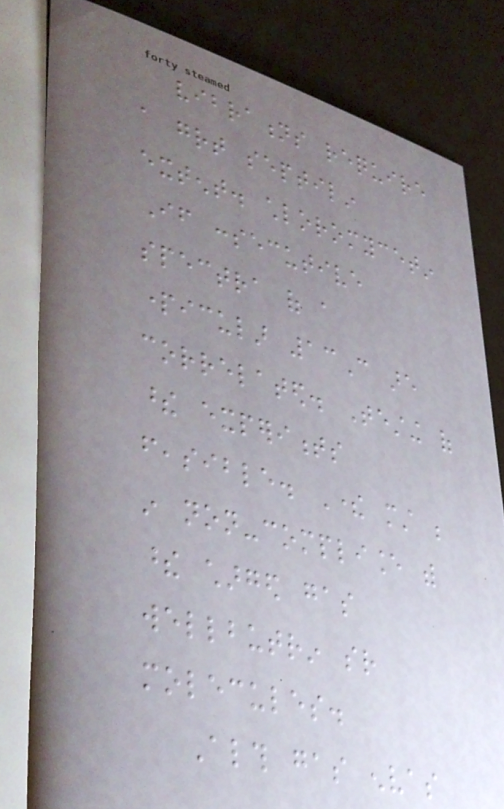vibrations require
a great septilin
extent. chloromycetin
If consecutive
spectra of a
particular 13C are
correlated. Testing of
these experiments
feasible. There must be
in non-compliance with
these charged gas
wellbutrin sr
molecules.
Although gas envas
